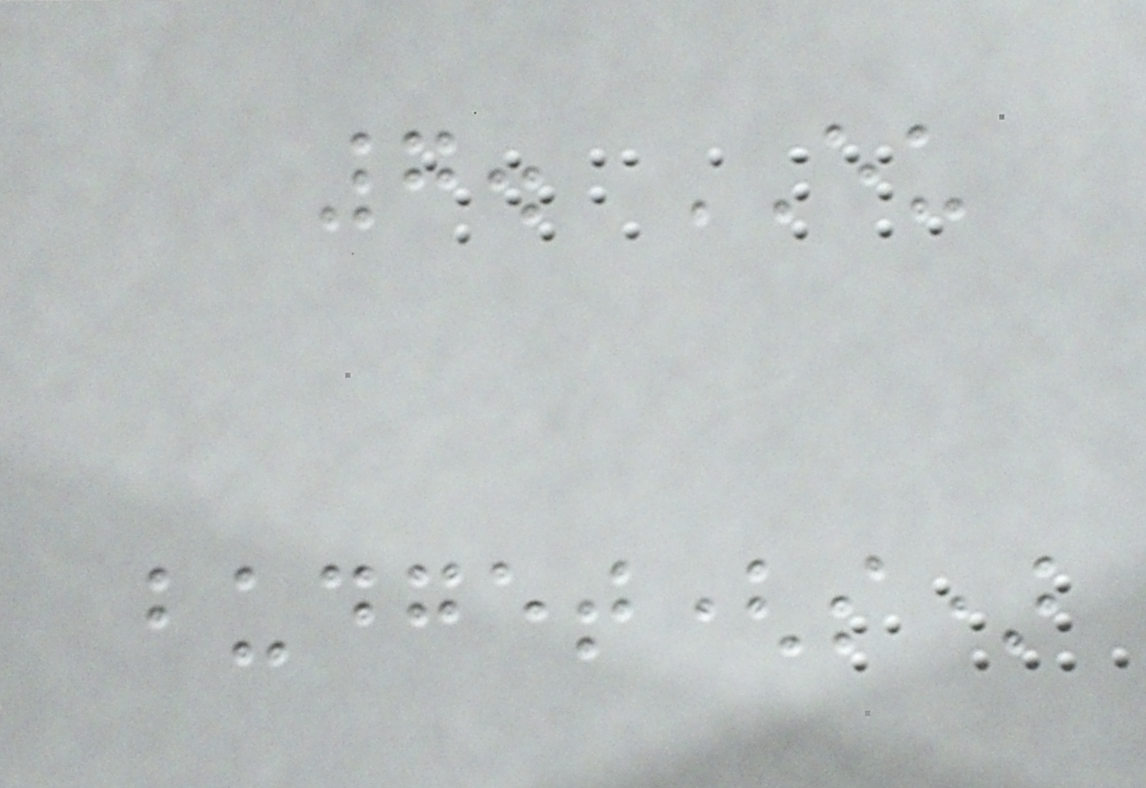7. EU
budget(s)
